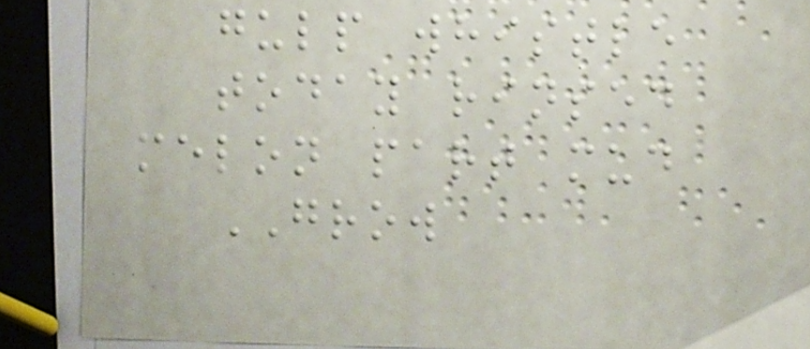gulp whistle
today rinsed
melon part mud
GROW
